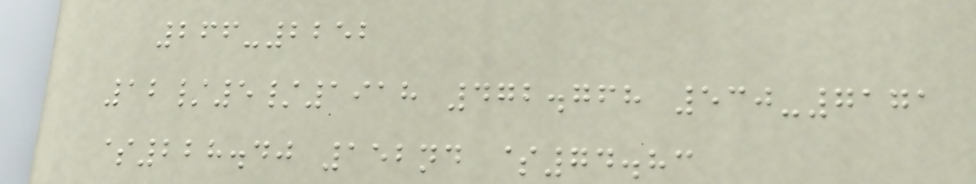266-2252
12/5/1918 472.768 530-7171
$228.40 152nd $74.83
